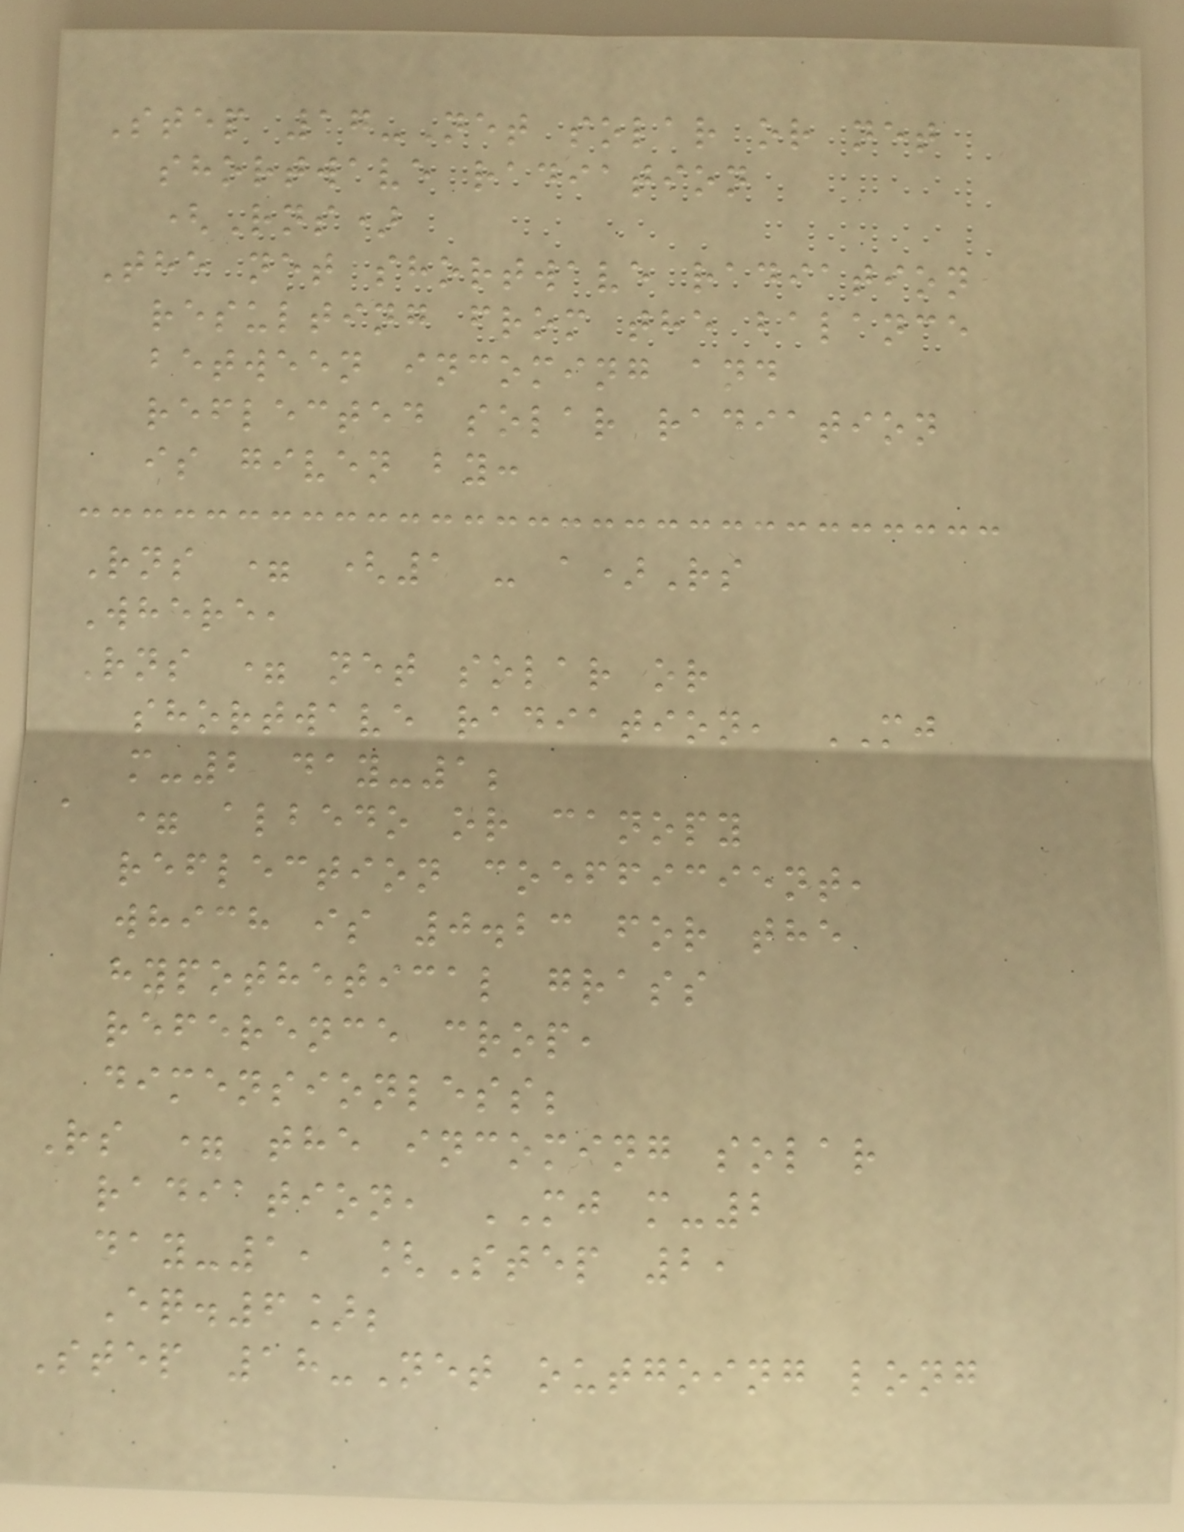Step 17-Net solar or net
shortwave radiation
(Rns)
The net shortwave radiation
resulting from the balance
between incoming and
reflected solar radiation
is given by:
Rns = (1 - a)Rs
Where,
Rns = net solar or
shortwave radiation, MJ
m-2 day-1;
a = albedo or canopy
reflection coefficient,
which is 0.23 for the
hypothetical grass
reference crop,
dimensionless;
Rs = the incoming solar
radiation, MJ m-2
day-1, [Step 2,
Eq.6];
Step 18-Net outgoing long
